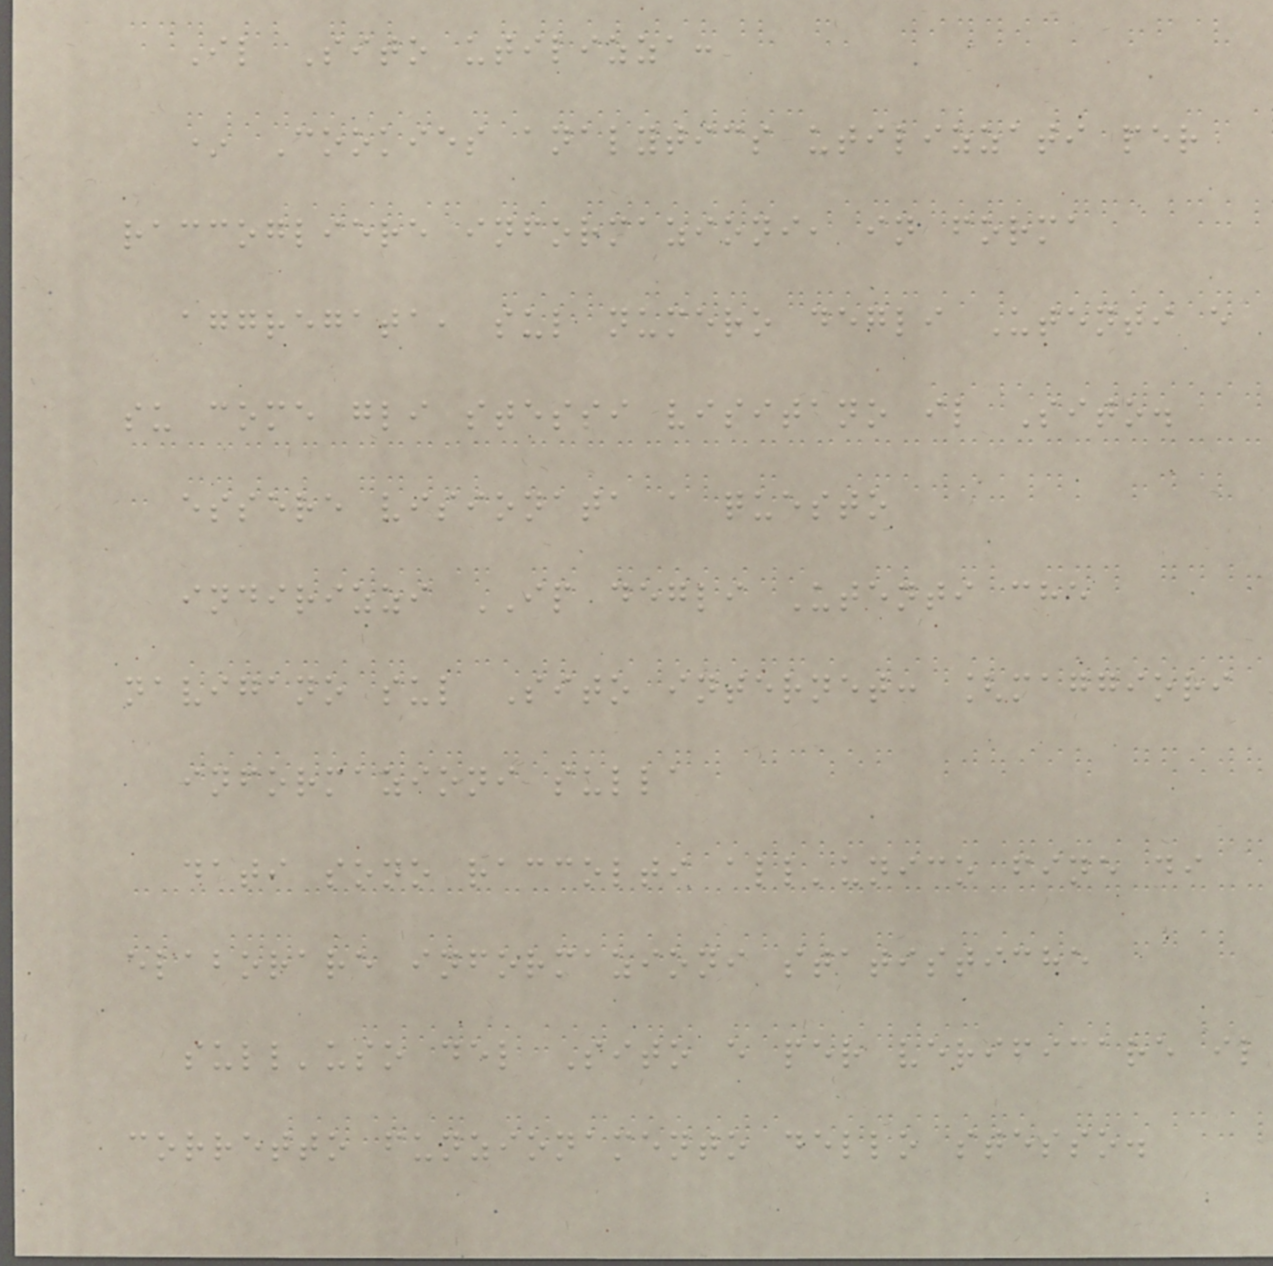Il Sito utilizza:
* Cookies analytics utilizzati per
raccogliere informazioni, in forma
aggregata, sul numero degli Utenti e
su come gli stessi visitano il Sito.
essere visionata a questo
indirizzi IP degli Utenti che
navigano sul Sito internet: [maggiori
informazioni sulla
dati sono raccolti all'unico fine di
elaborare informazioni statistiche
sull'uso del Sito e per verificare il
corretto funzionamento dello stesso.
